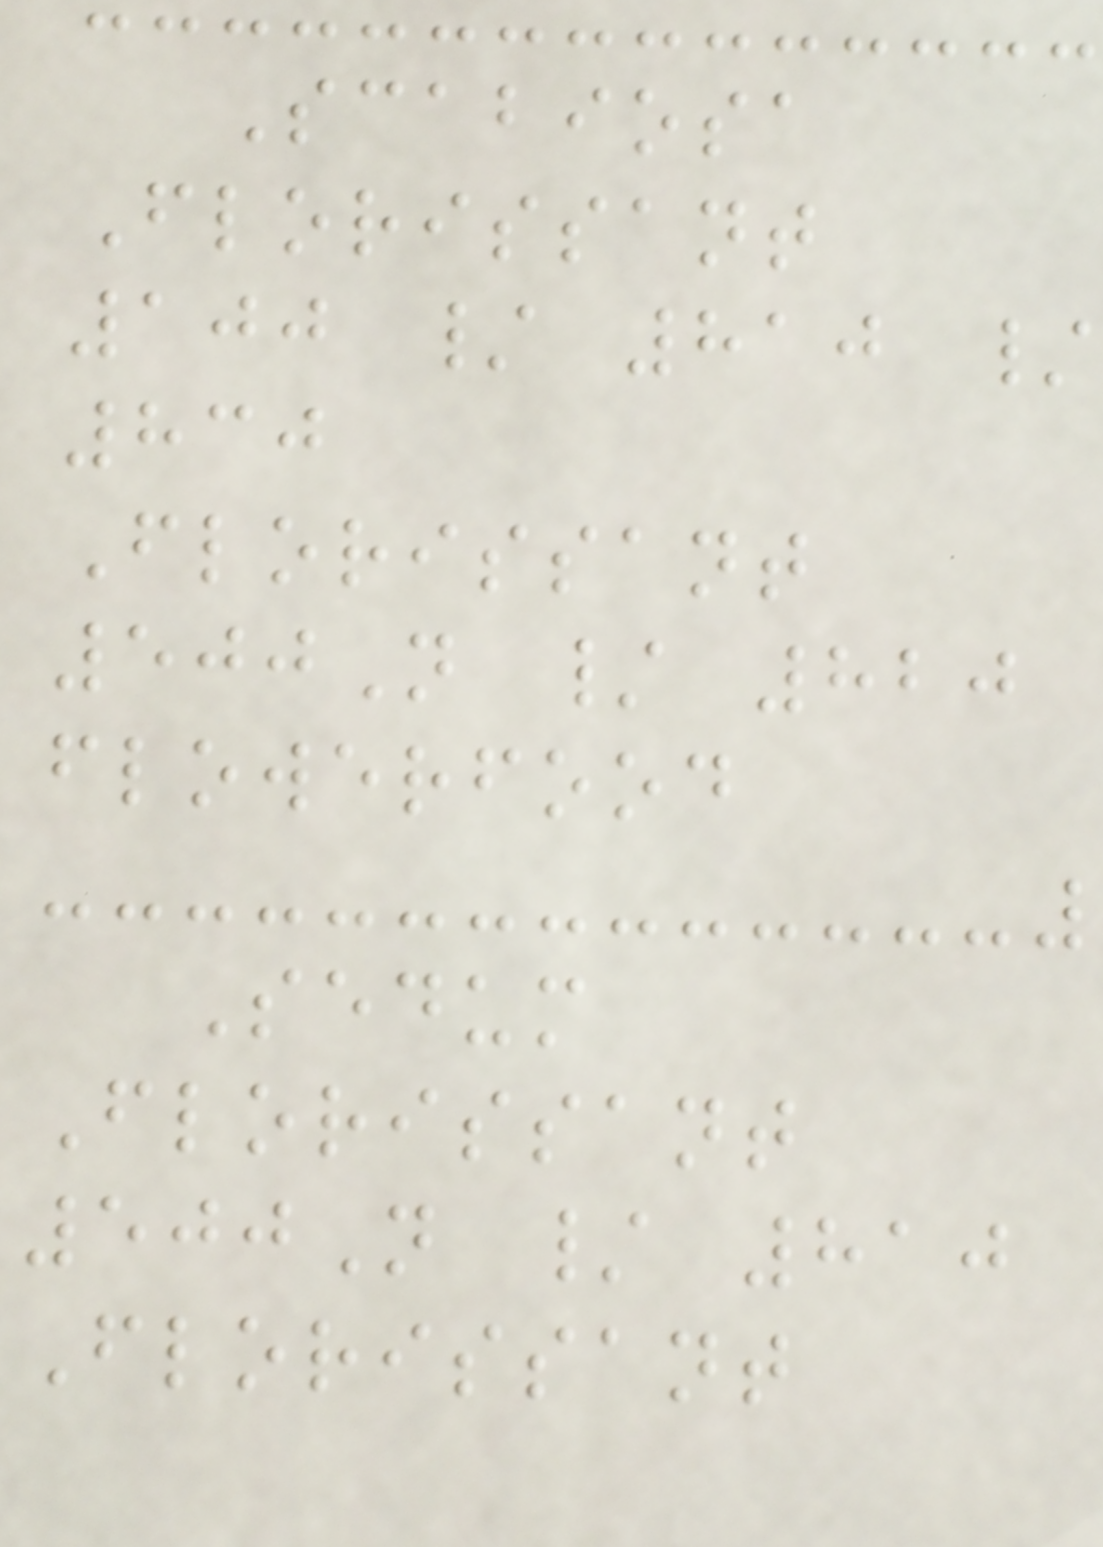Scabiosa
Florissant
100 / 810 /
830
Florissant
500N / 820
flowerfood
Sedum
Florissant
500N / 810
Florissant
